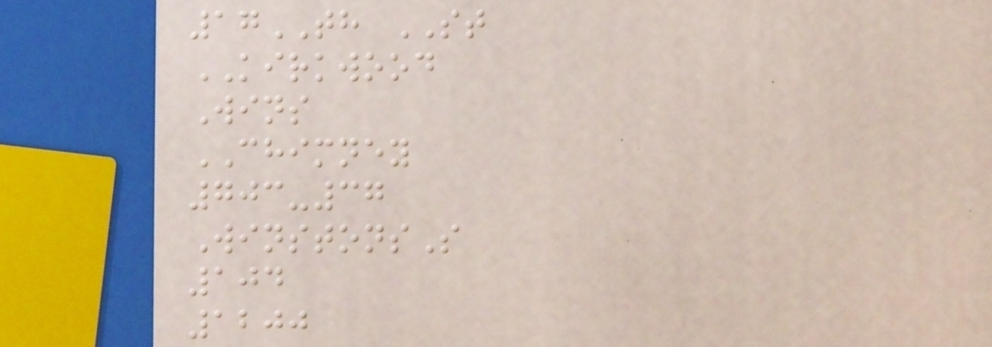17TH ST
KIRKWOOD
Wins
CHIMNEY
703-37
WinstonsS
104
1200
